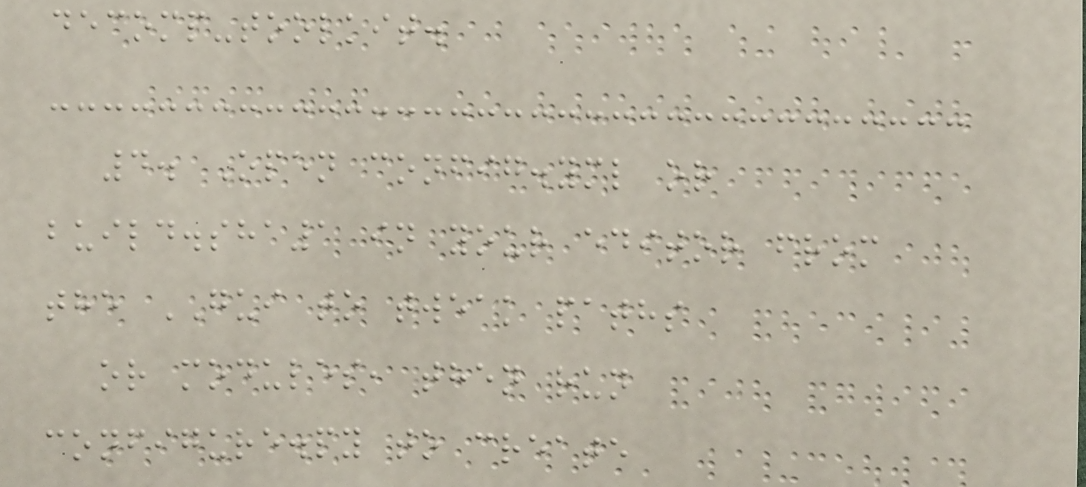decomp-toolkit.
4. Open config.yml or
build.sha1 in your editor from
the GUI to tweak paths
or modules, then run
configure.py to create
